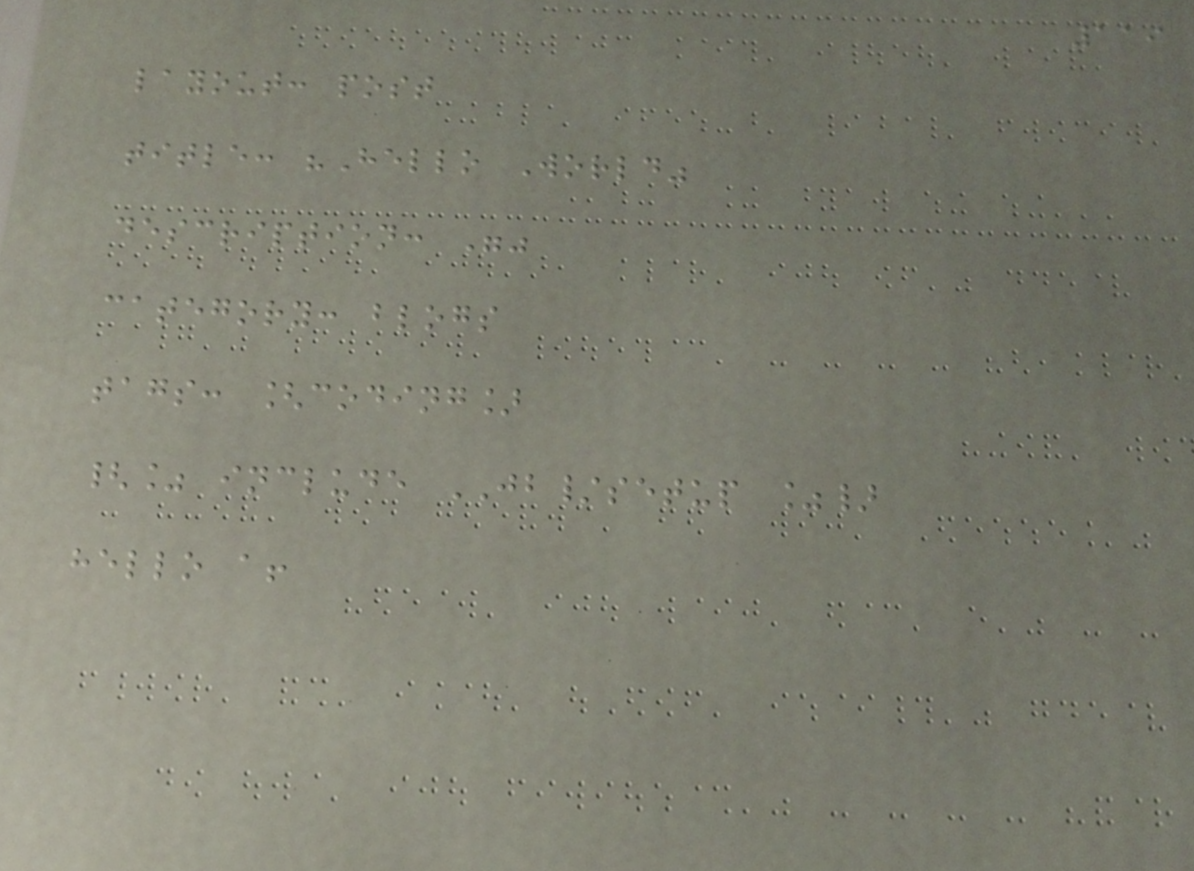119
layout: post
title: "Hello World"
description: ""
category: blogs
tags: [coding]
{% include JB/setup %}
hello a!
